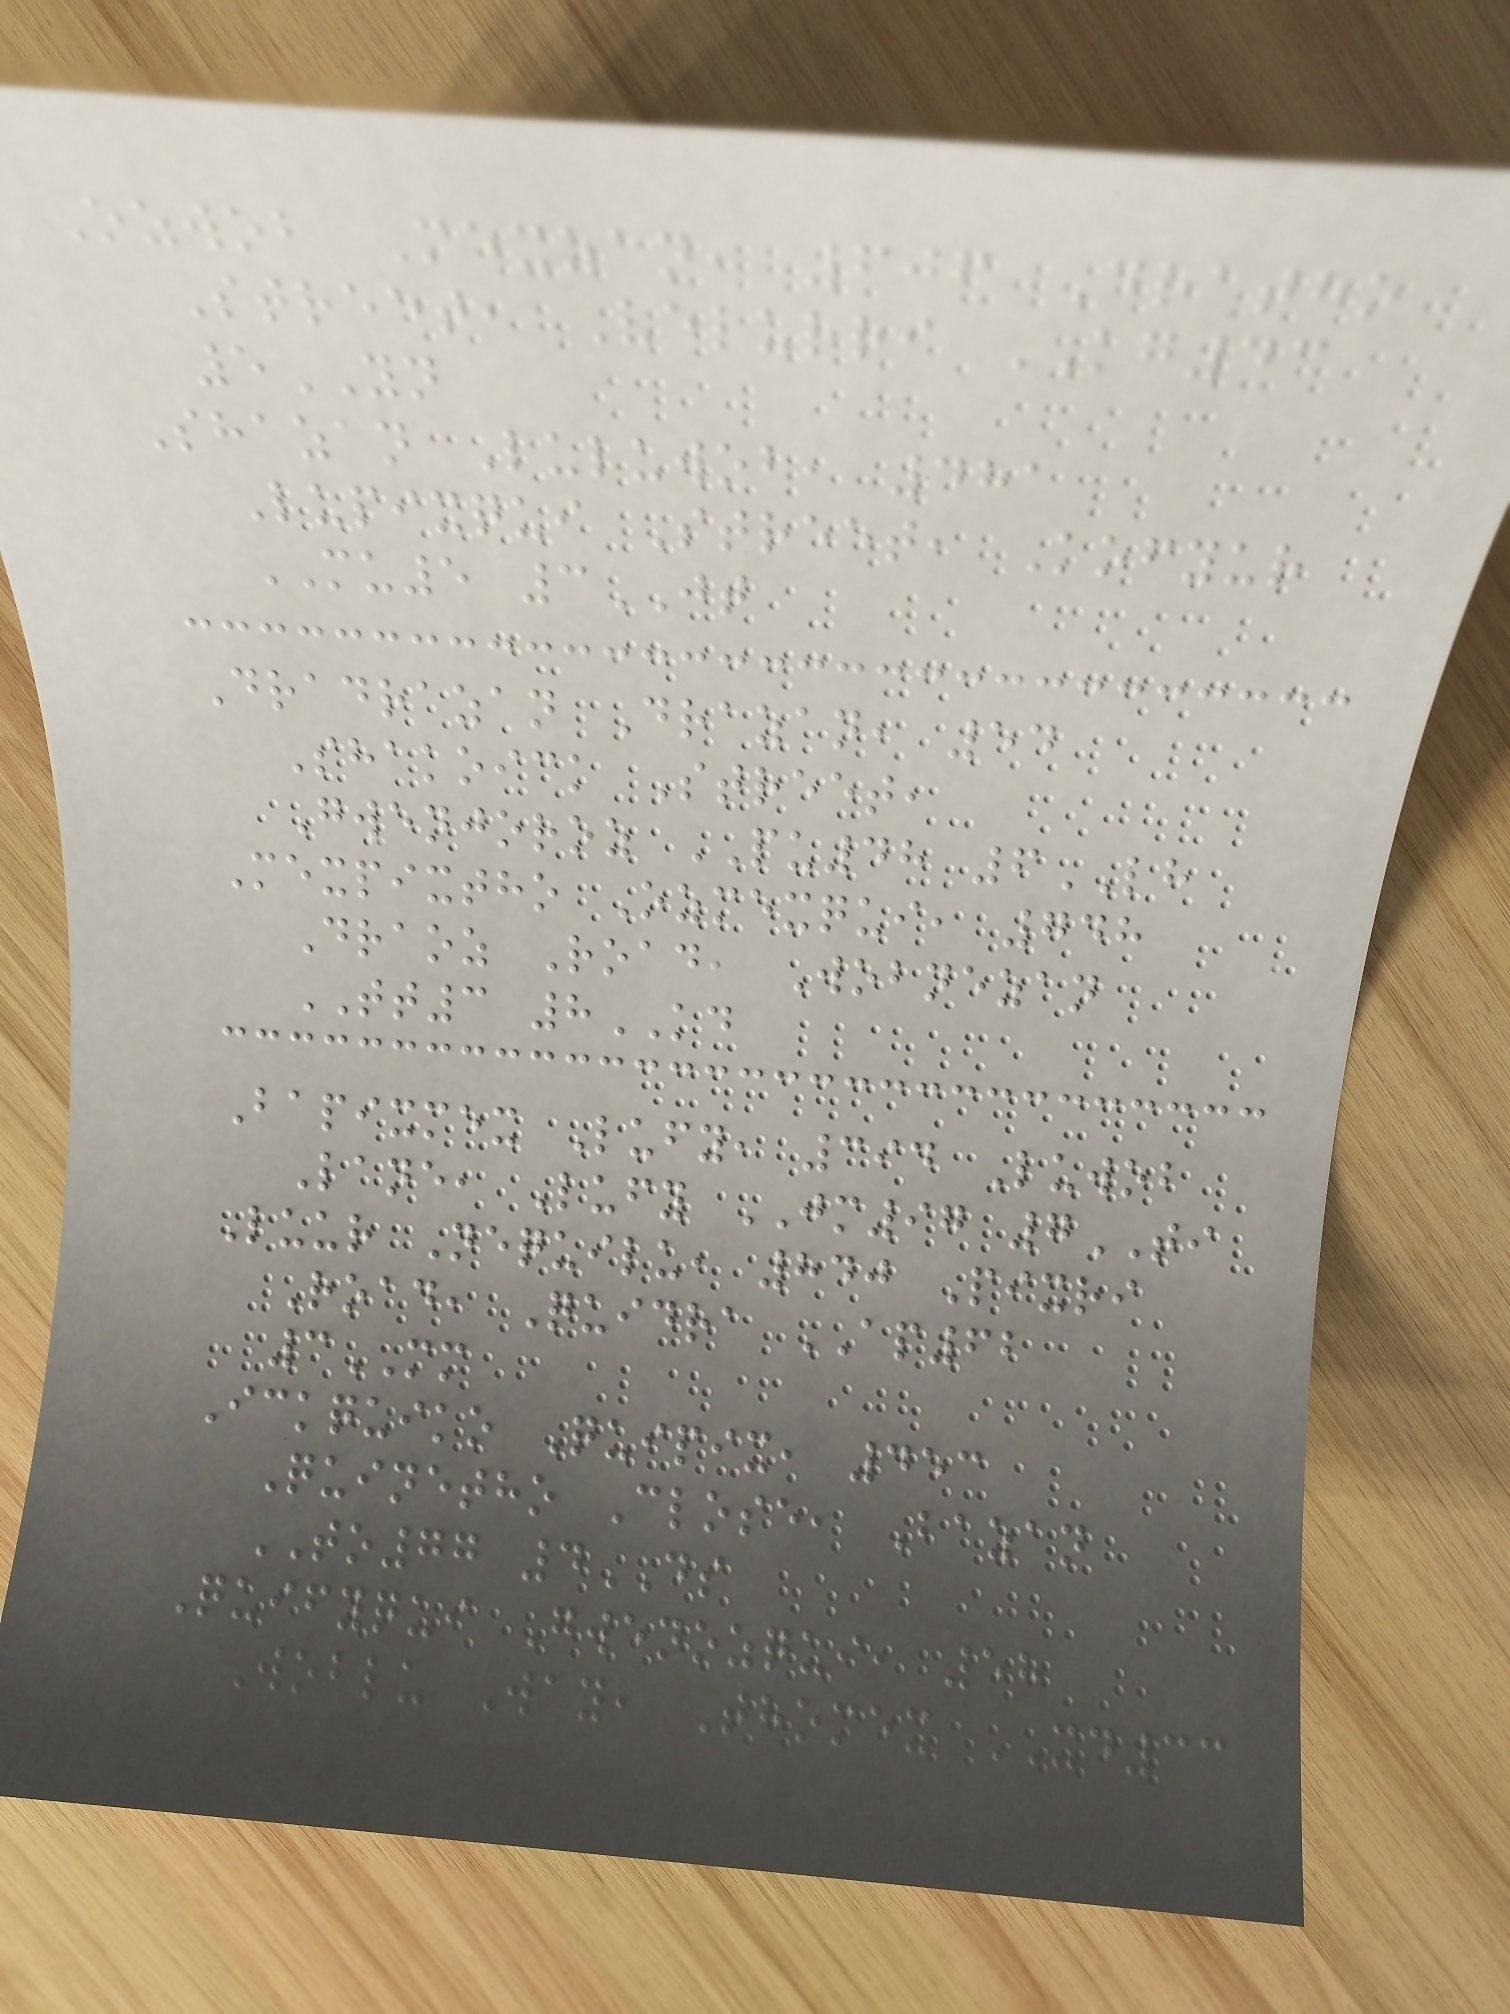Ozwob Mexzan, 606 Dratho
Street, Velurri KG43
5YN
Shazan Luluwob, 481
Lupixqui Street, Kofyur
MU5 3JT
Dradrazan Drazan, 54
Shakoick Street,
Gwenjoroz PU48 6LH
Mexpixtho Ozmexqui, 748
Draoz Road, Wobnezan
TT3 8KD
Bapixmex Lufy, 394 Luwob
Lane, Lufy JM97 7TI
Luur Nequilu, 840 Pixri
Road, Quidra AP62
3MM
Ickquiko Quipix, 453
Quinetho Close, Bazan
TO77 4DS
Quifyqui Gwenozqui, 58
Woblu Way, Thomex XD33
